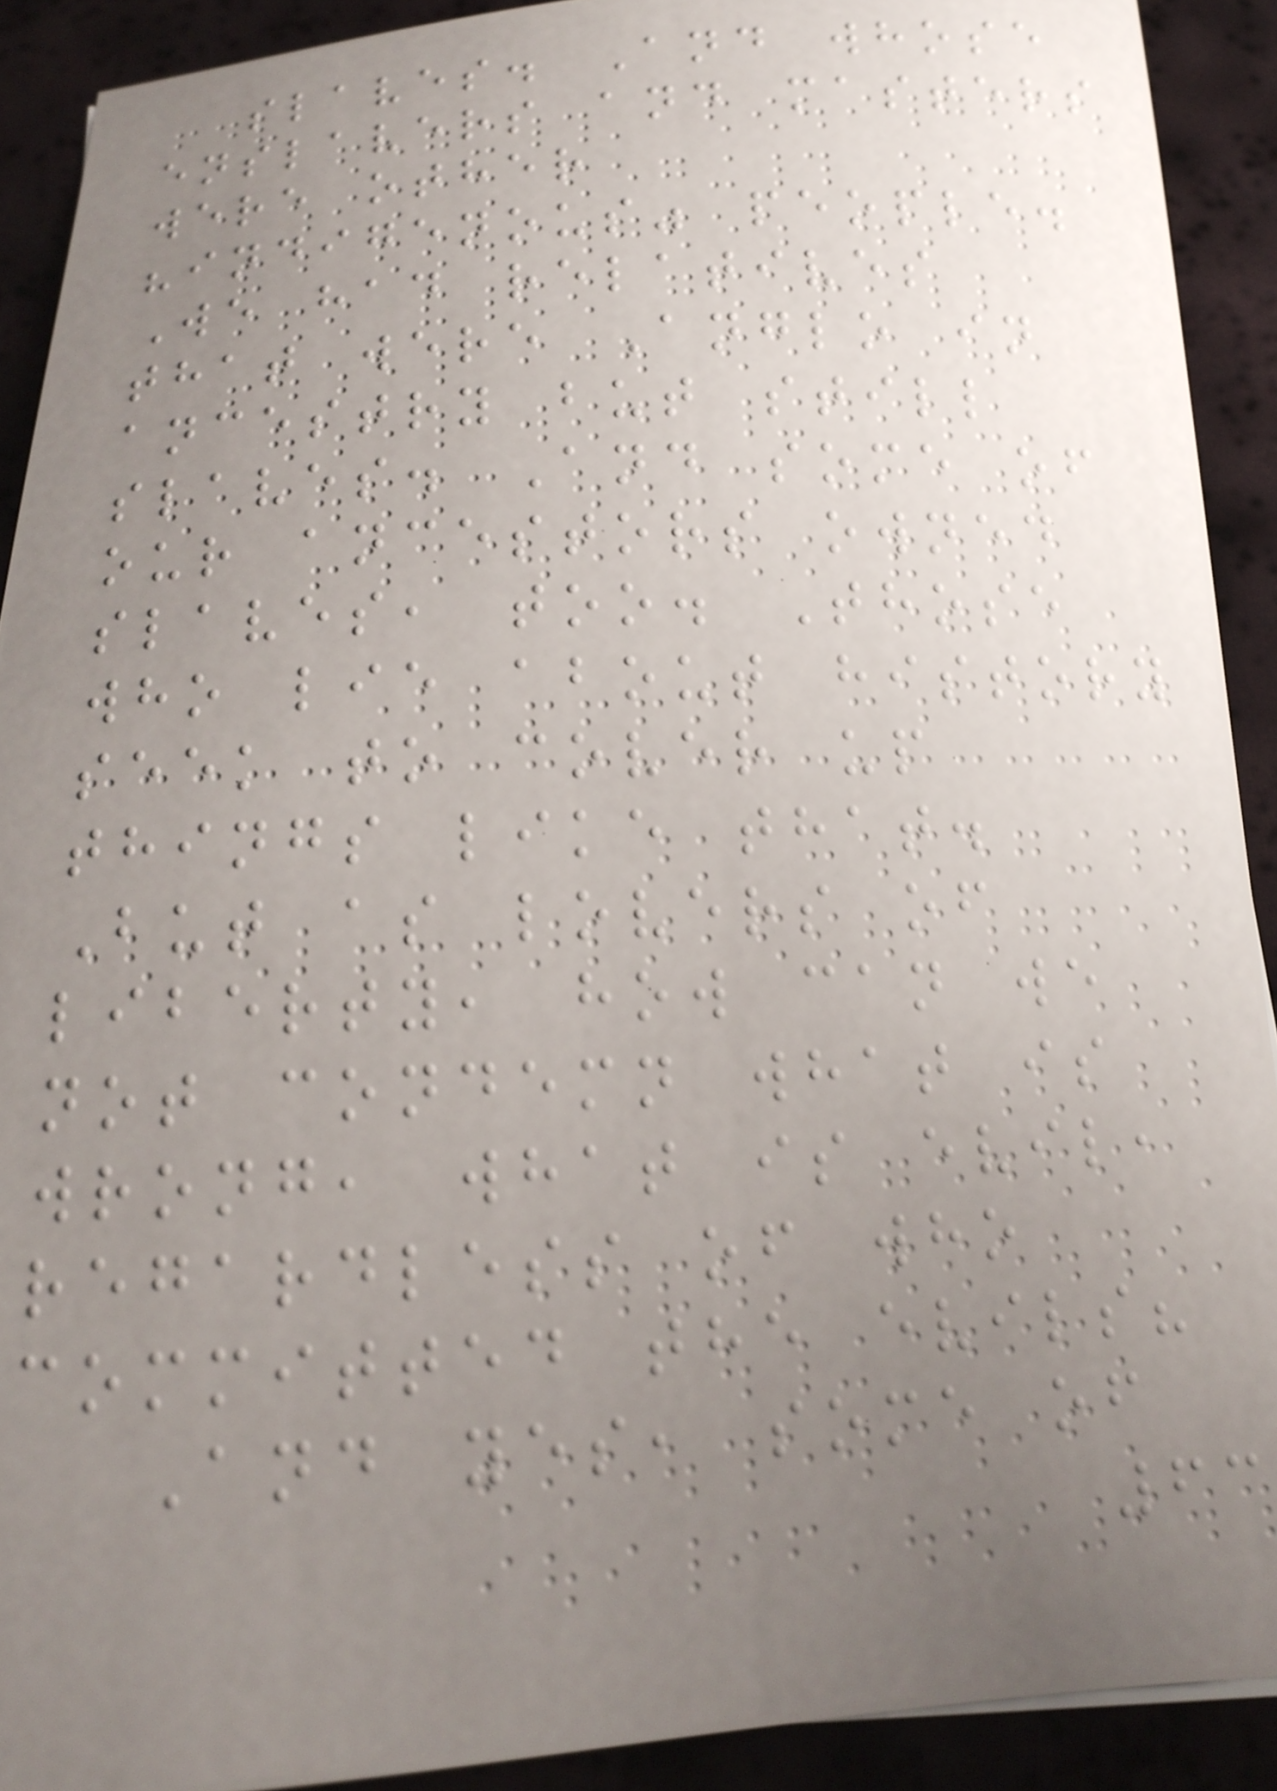slaves. And whose
enslavers and masters
were other
"indigenous" people.
We had relatives
that were Anglo in
ancestry but still
slaves. And some of
our ancestors owned
slaves, too. Those
who lie about history
seek to cover up
things like that.
But as lovers of
liberty, how can we
not condemn what is
wrong, what is evil,
regardless of who
committed the evils?
And yes, some of
63
